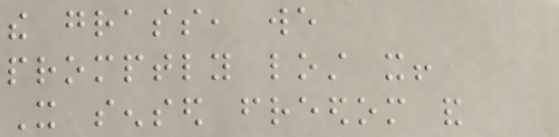the grass, we
promptly lost it!
It sensed freedom and
